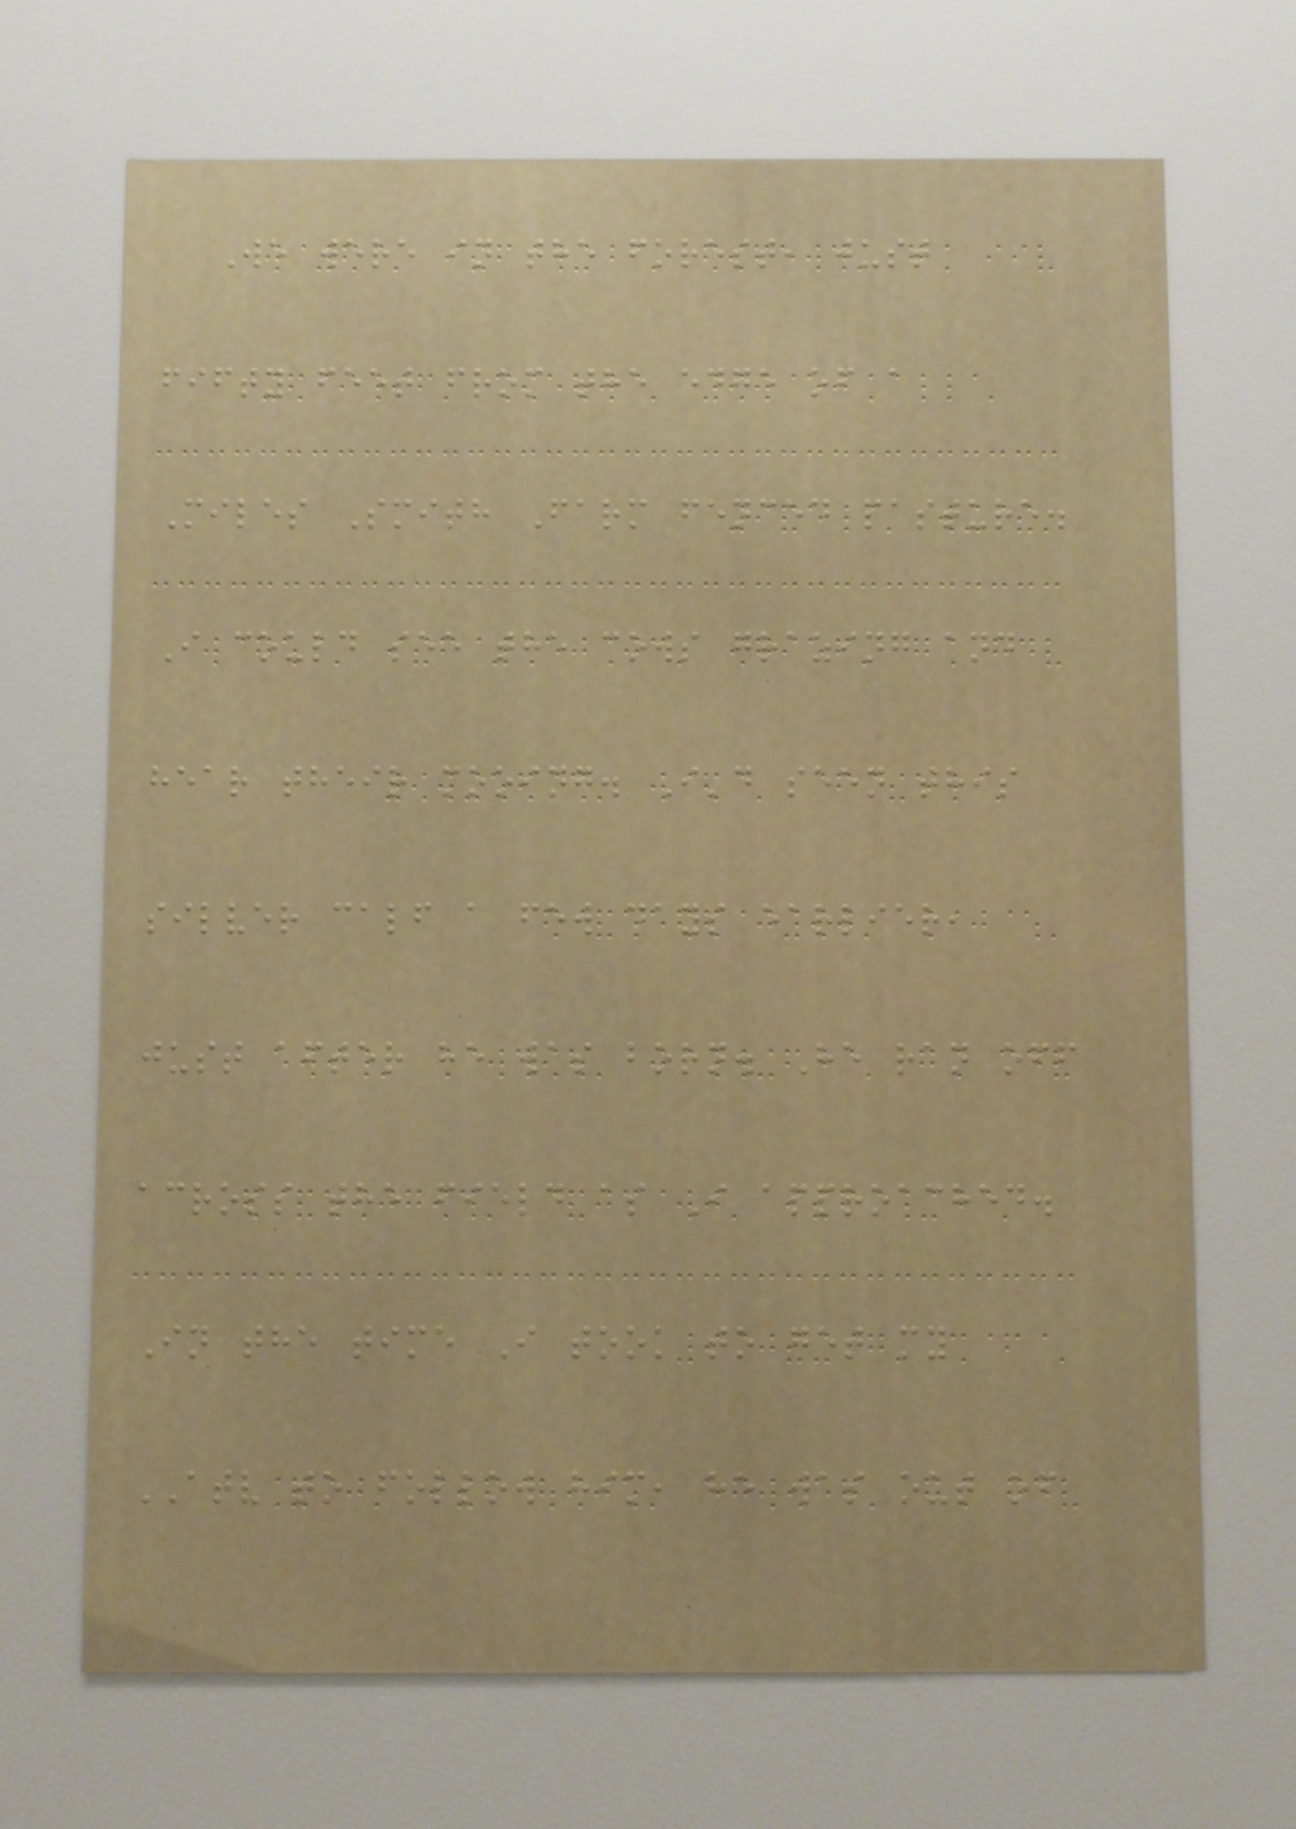We were in the forest, just
fifty feet from the edge of a
Miles Smith Farm fenced pasture.
I could see the cows grazing and
hear their mooing. I'd seen this
silver calf a few days earlier,
just after he was born. He ran off
across the field as I approached.
In the time I took to get my
ATV to follow him, he was out of
